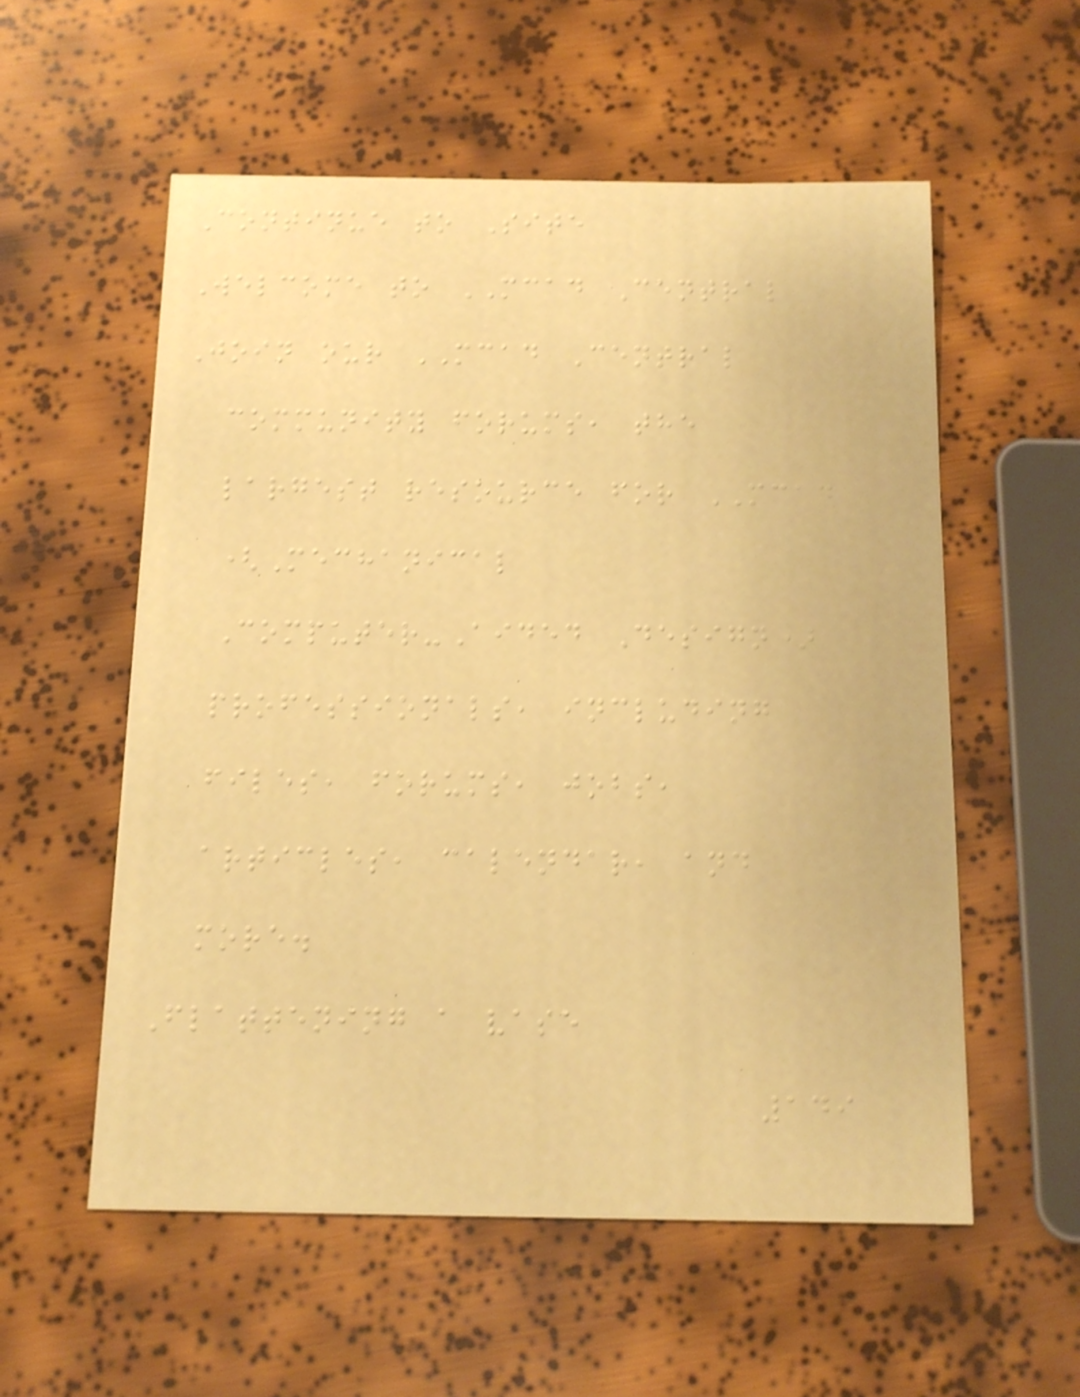Continue to Site
Welcome to MCAD Central
Join our MCAD Central
community forums, the
largest resource for MCAD
(Mechanical
Computer-Aided Design)
professionals, including
files, forums, jobs,
articles, calendar, and
more.
Flattening a vase
149
